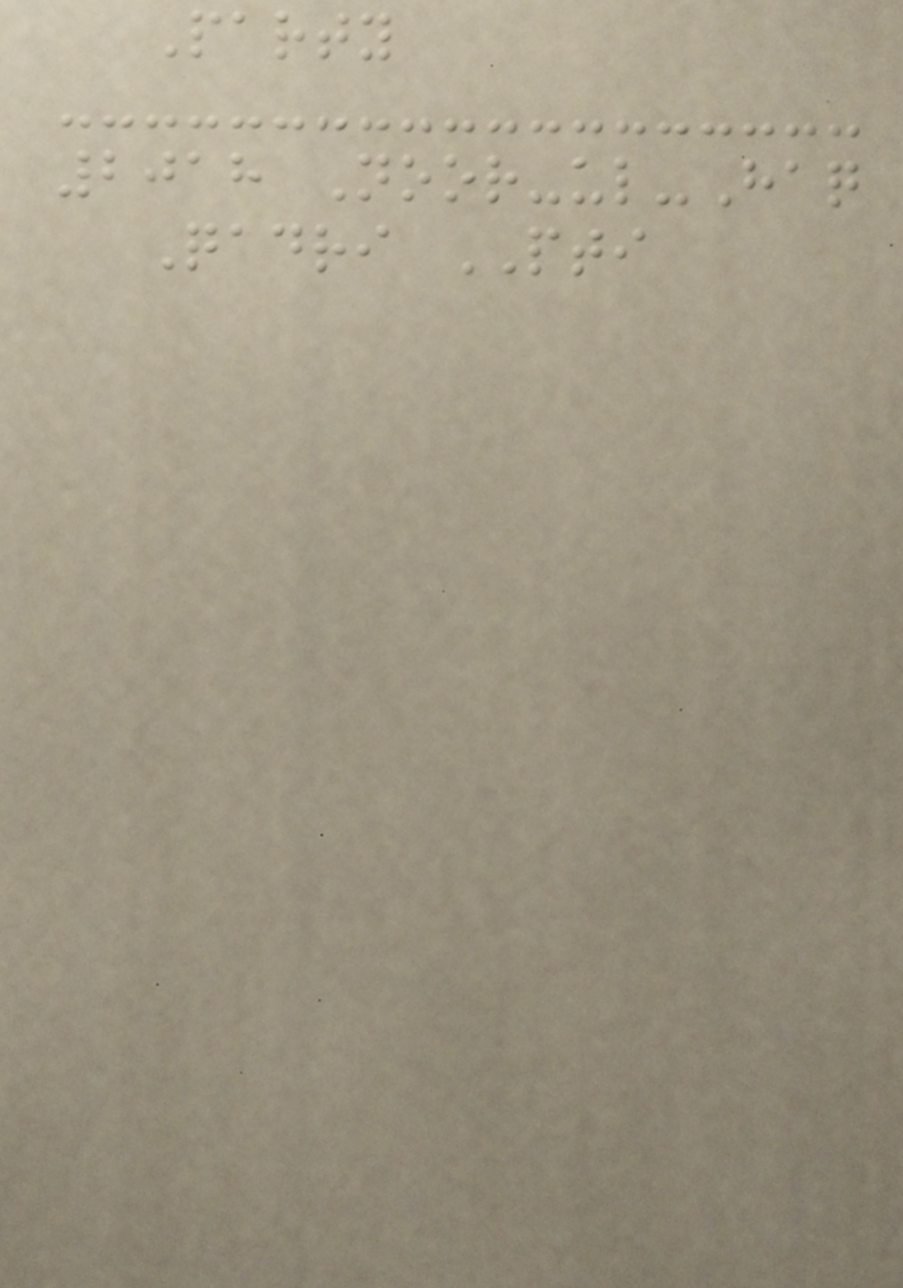Party
2018 Noor-ul-Haq
Qadri PTI
